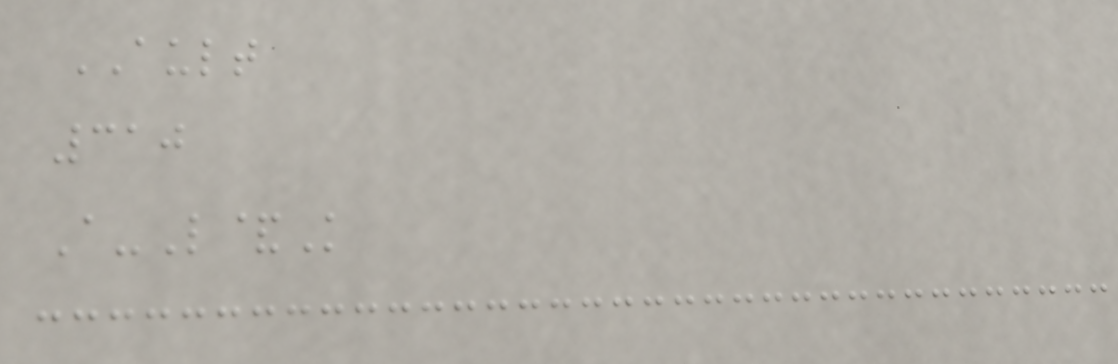AULT
310
A-L&K
